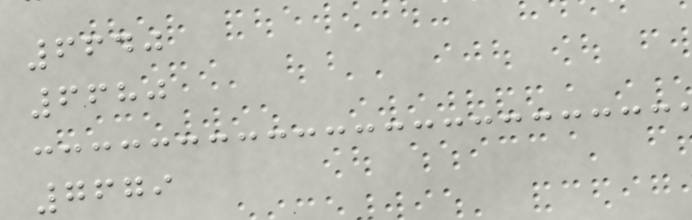6640
6680
7679
